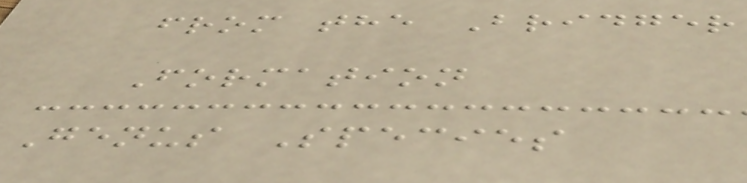from the Bridger
Formation
Genus Species
